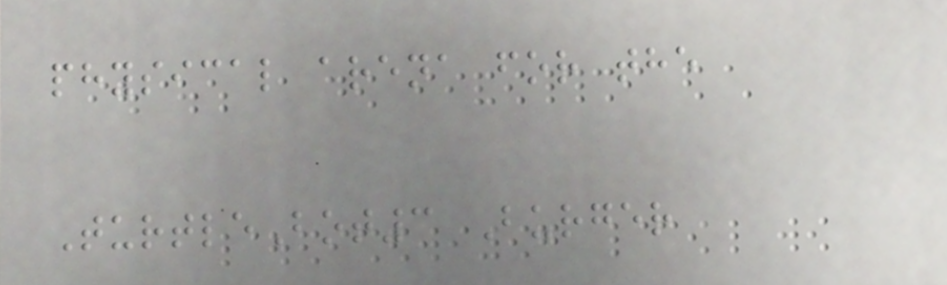physical arena for the
TurtleBot3 Burger
